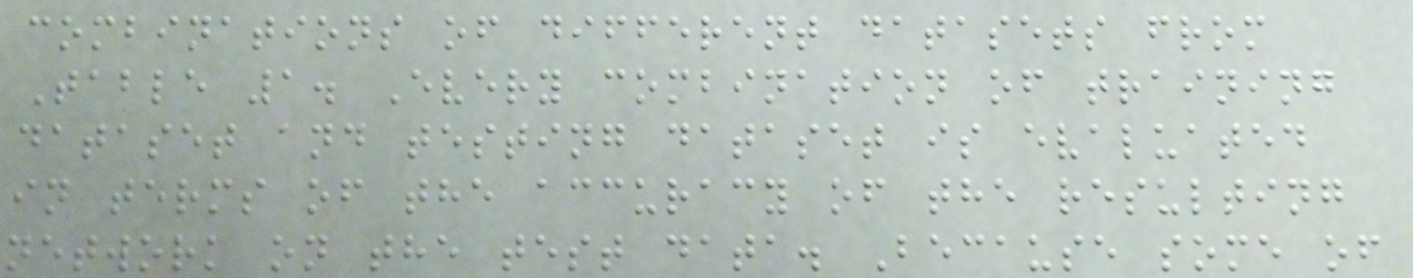combinations of different datasets from
Table 1. Every combination of training
dataset and testing dataset is evaluated
in terms of the accuracy of the resulting
network on the test data. Because some of
